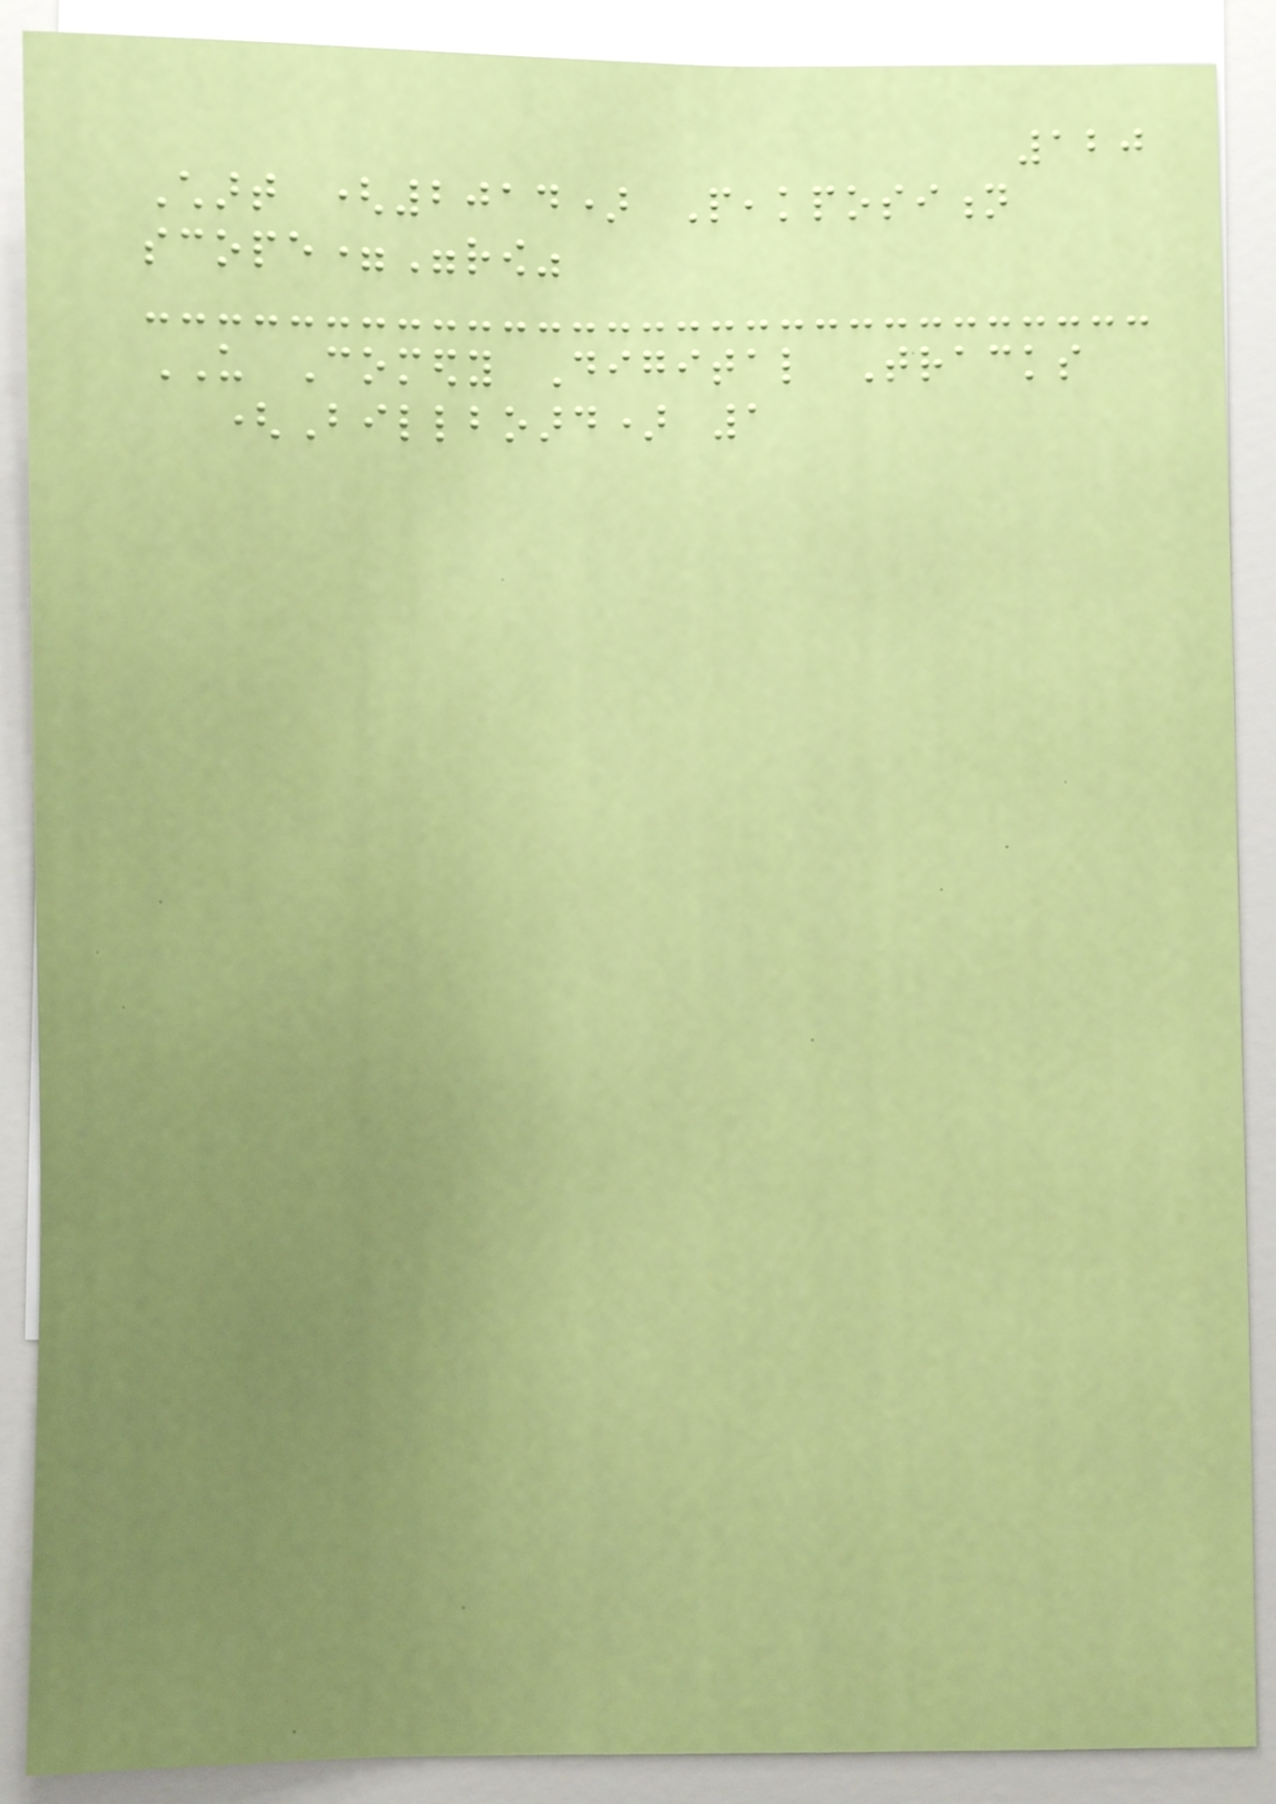120
Chart (2014) Peakposition
scope="row"
US Comedy Digital Tracks
(Billboard) 1
